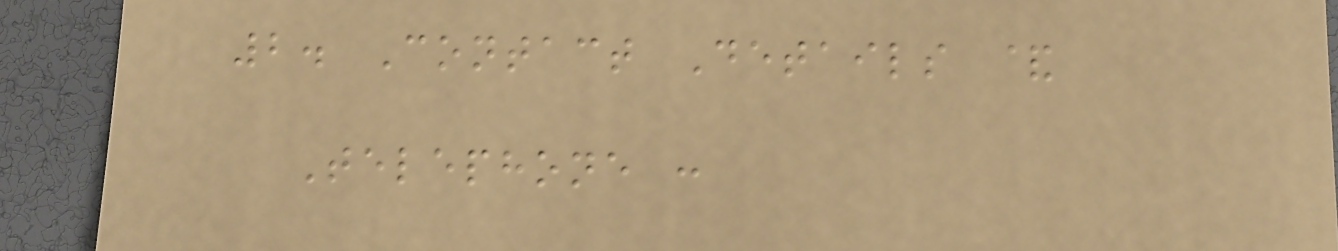2. Contact Details &
Telephone :
